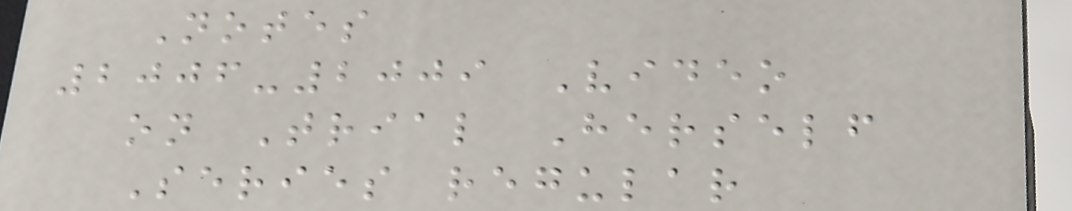Notes
2006-2009 Video
on Trial Herself
Series regular
